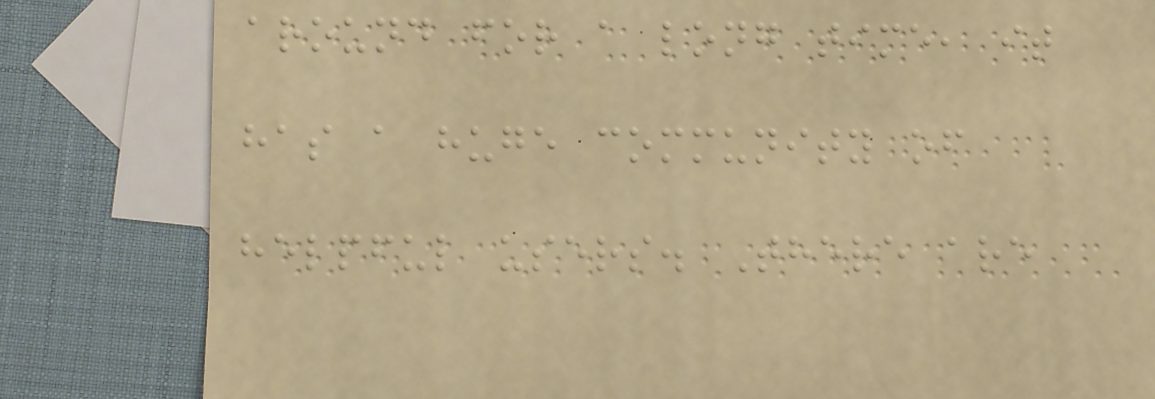around for a long time, it
has a huge community of
helpful users. There are
